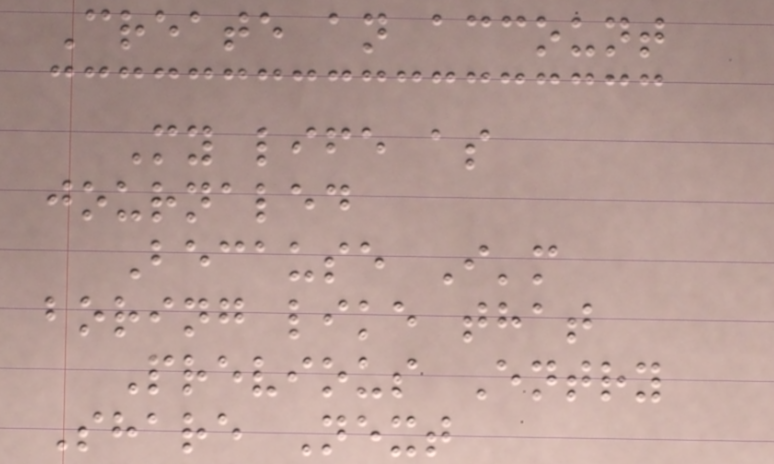Create an account
My life as
journaled
Because I'm
boring like that
Previous Entry
Share Next
